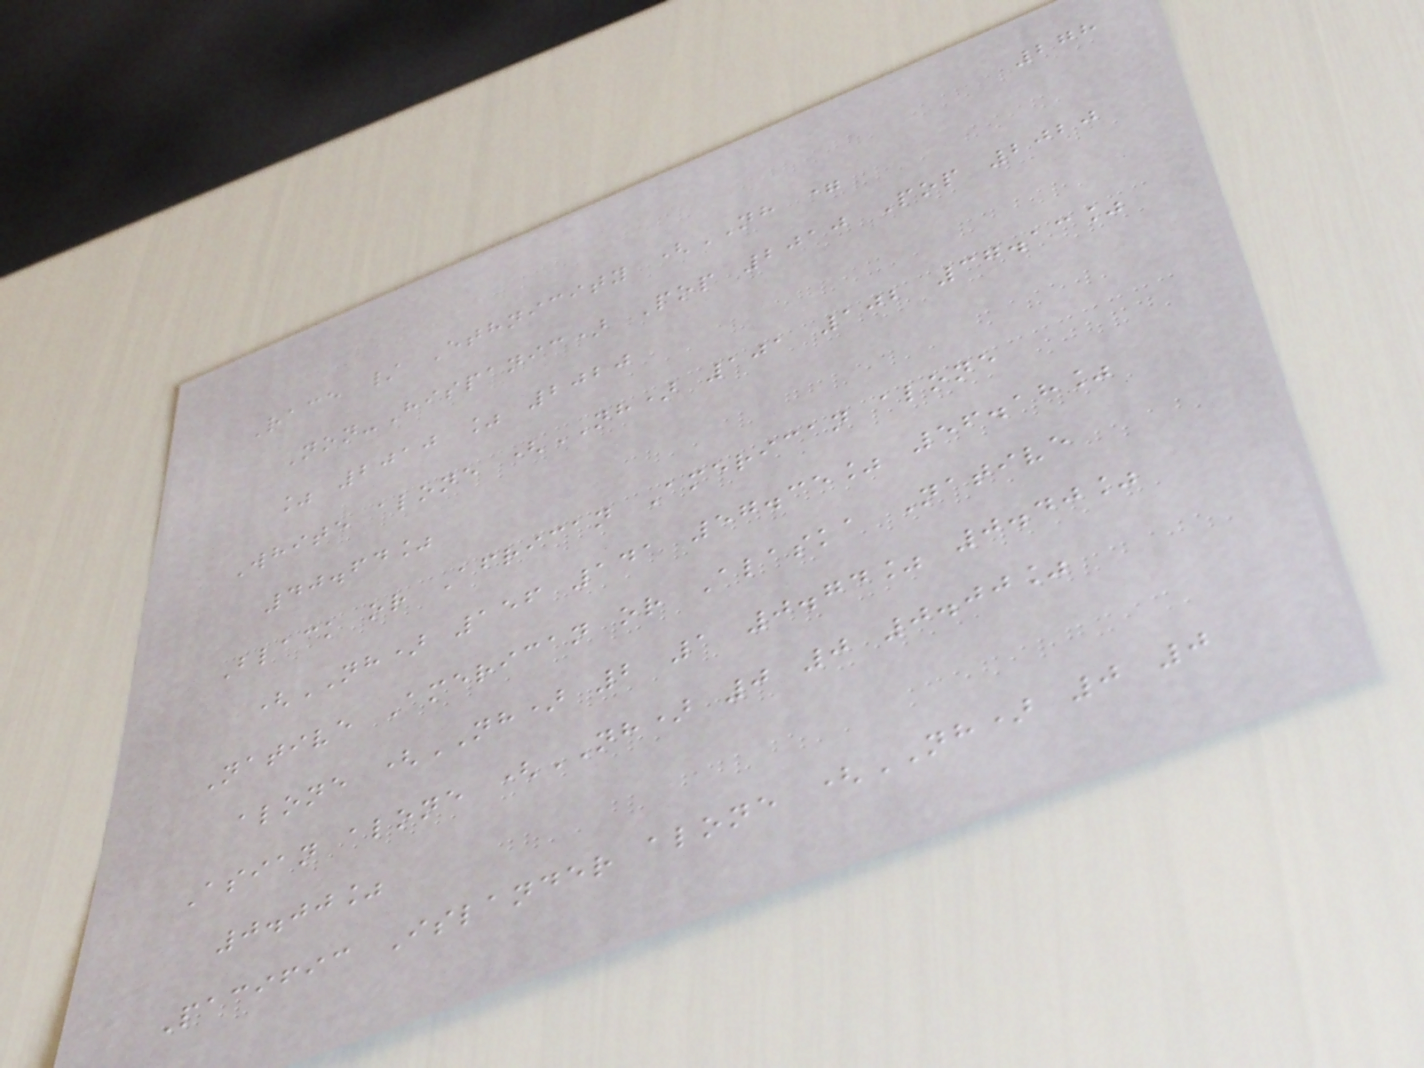278
Race / Ethnicity (NH =
Non-Hispanic) Pop 2010 Pop 2020
% 2010 % 2020
White alone (NH) 101 102 37.13%
40.64%
Black or African American alone
(NH) 156 141 57.35% 56.18%
Native American or Alaska Native
alone (NH) 2 1 0.74% 0.40%
Asian alone (NH) 0 0 0.00%
0.00%
Pacific Islander alone (NH) 0 0
